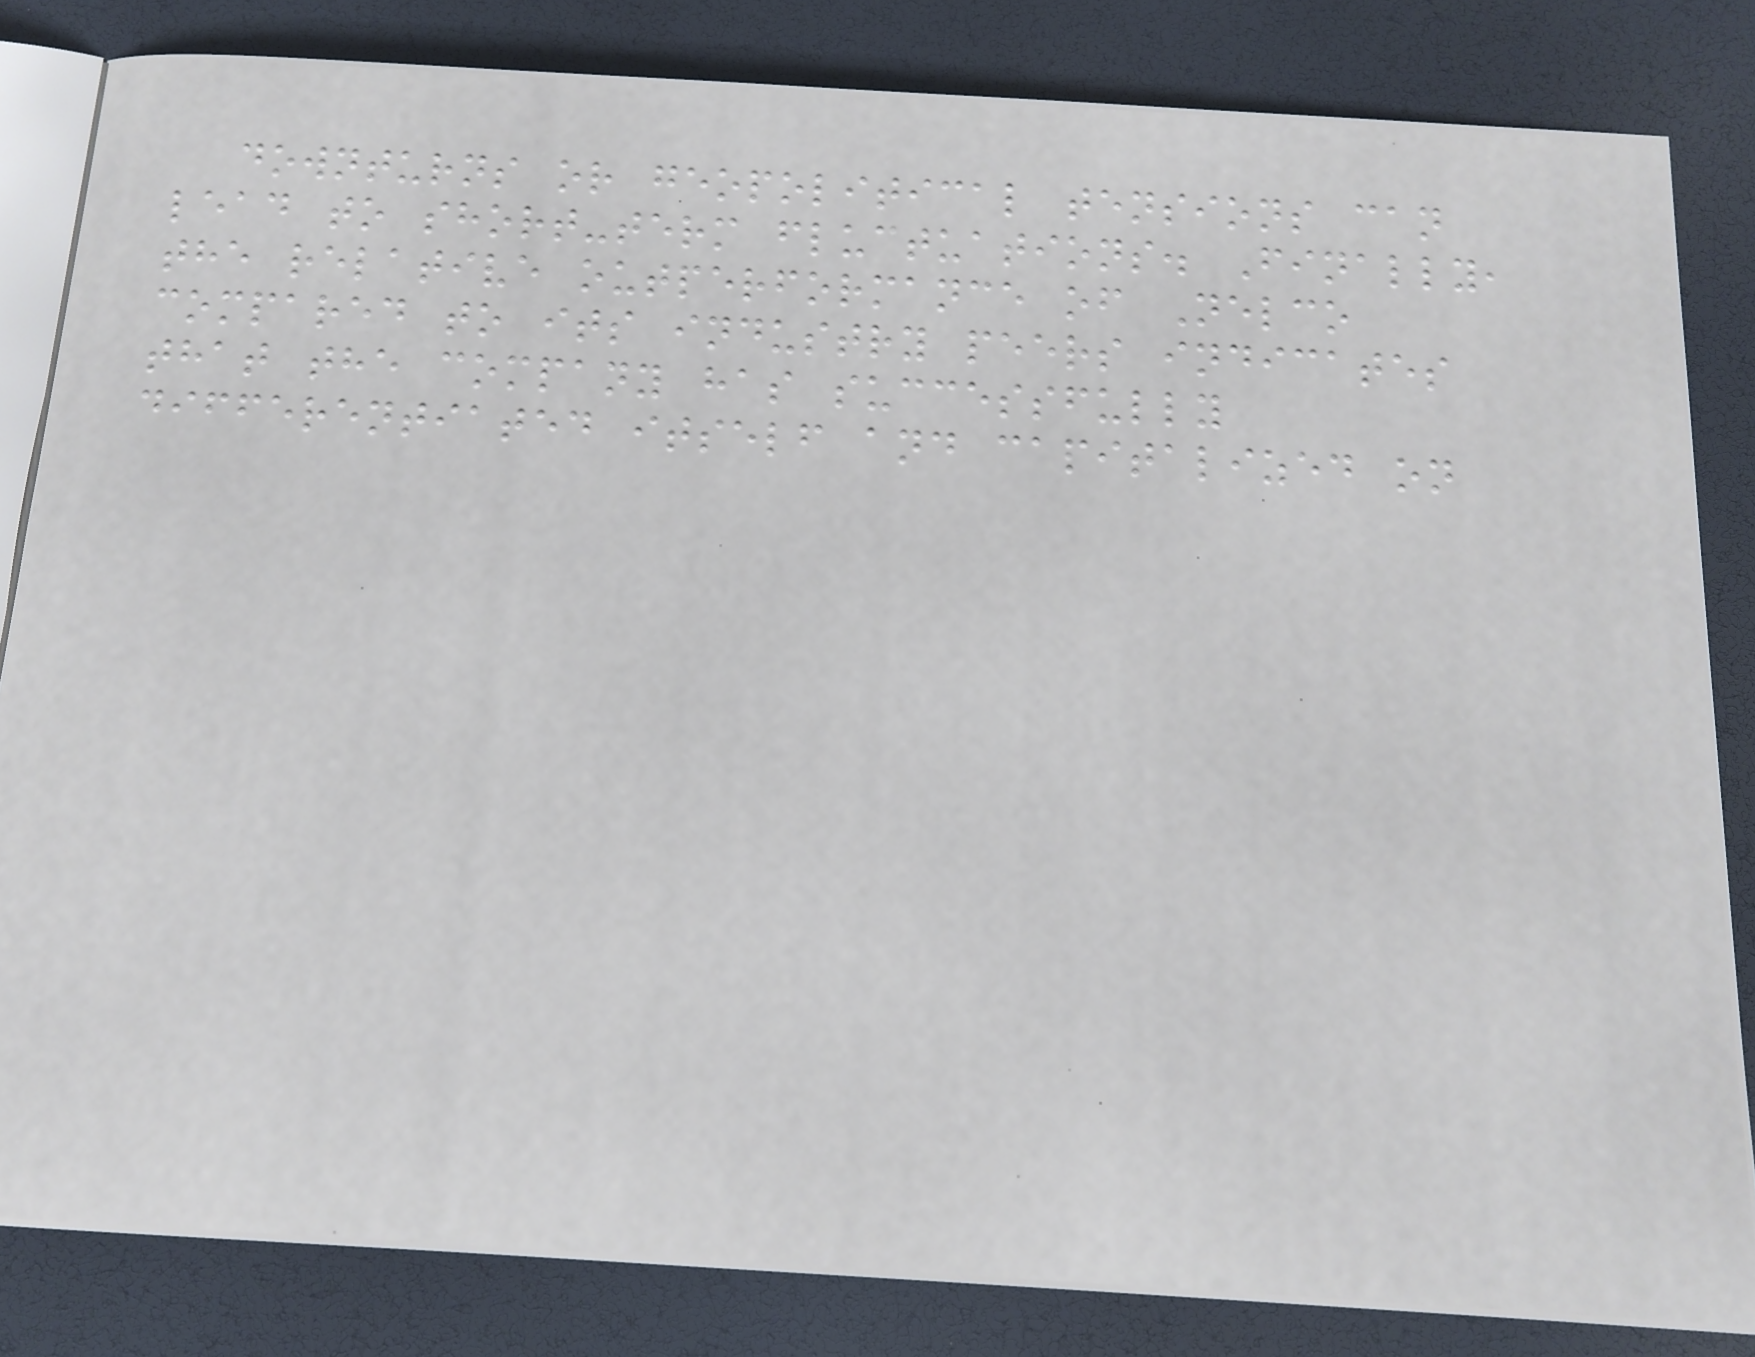downturns or geopolitical tensions can
lead to short-term fluctuations. Finally,
the relative outperformance of Nelco
compared to its industry peers indicates
that the company has successfully
differentiated itself and capitalized on
